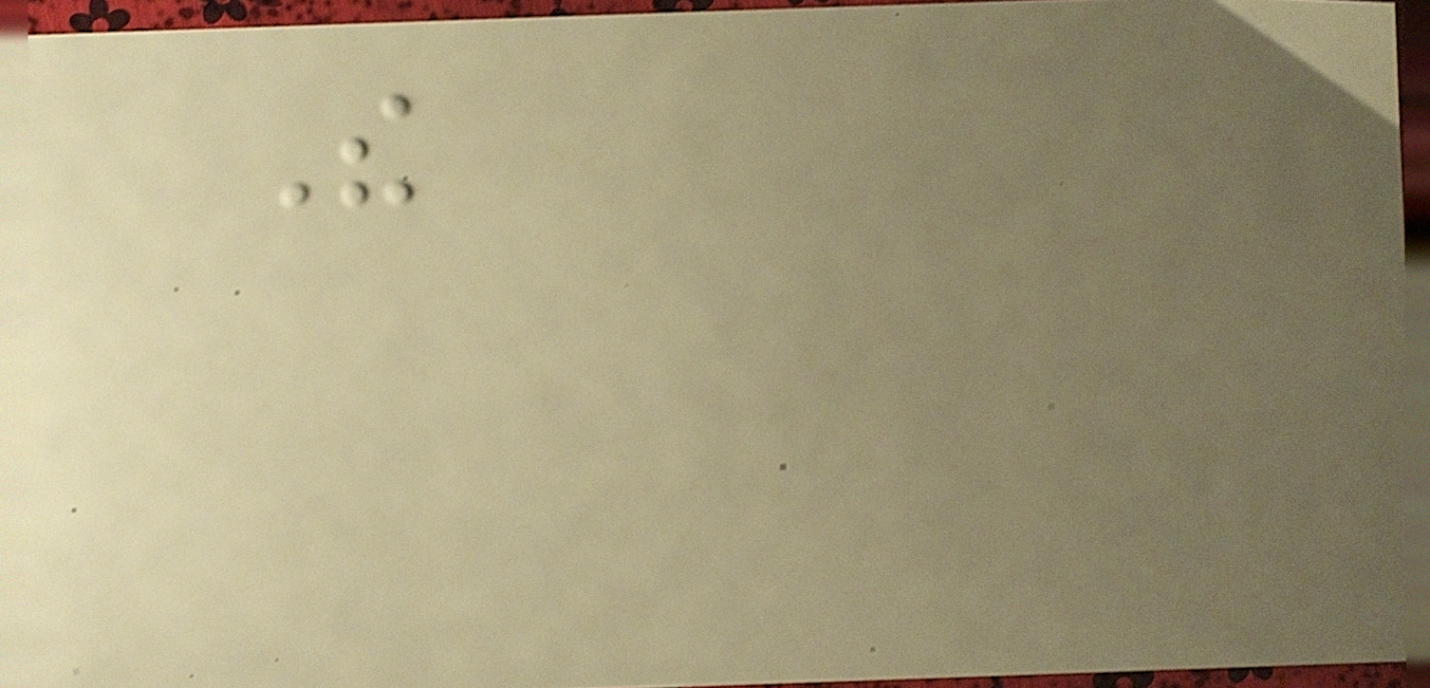The
